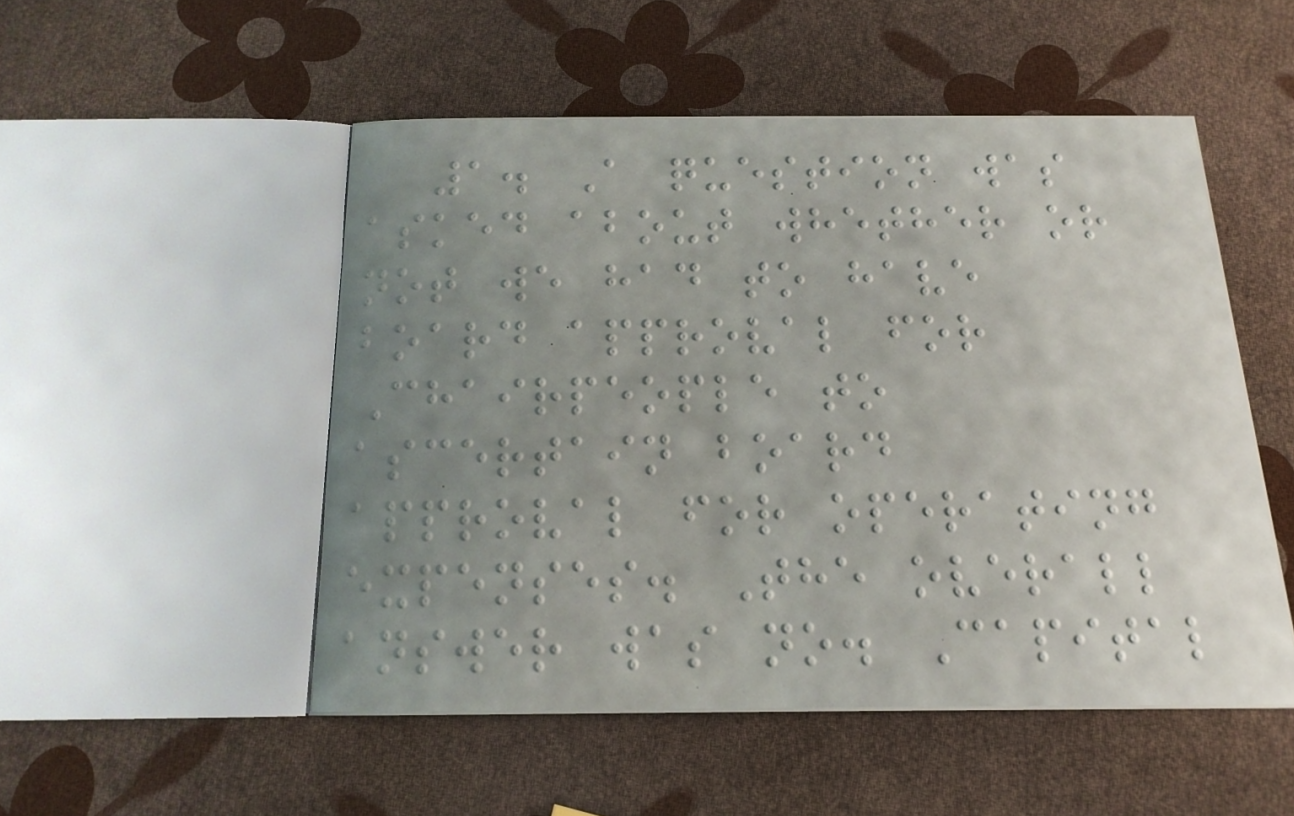1. A question was
asked about whether or
not we had to have
board approval for
Chairpeople to
ascertain board
approval for operating
expenses. The overall
answer was no. Capital
